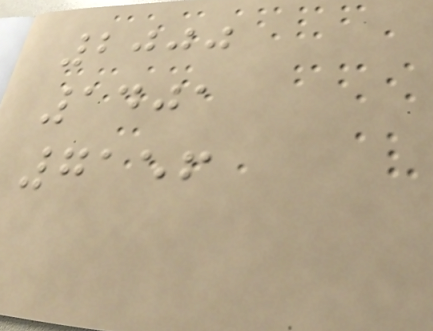2000
1401
7156
